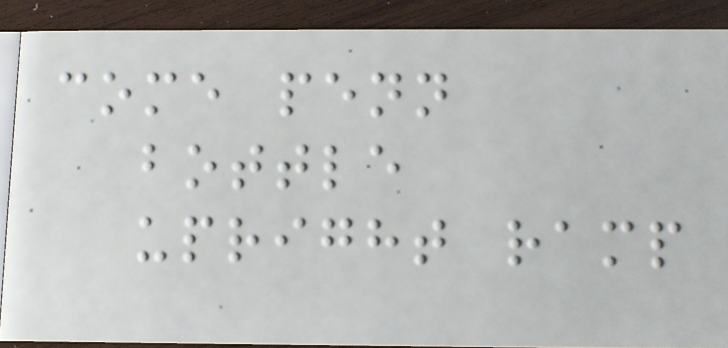come penn
bottle
upright ramp
